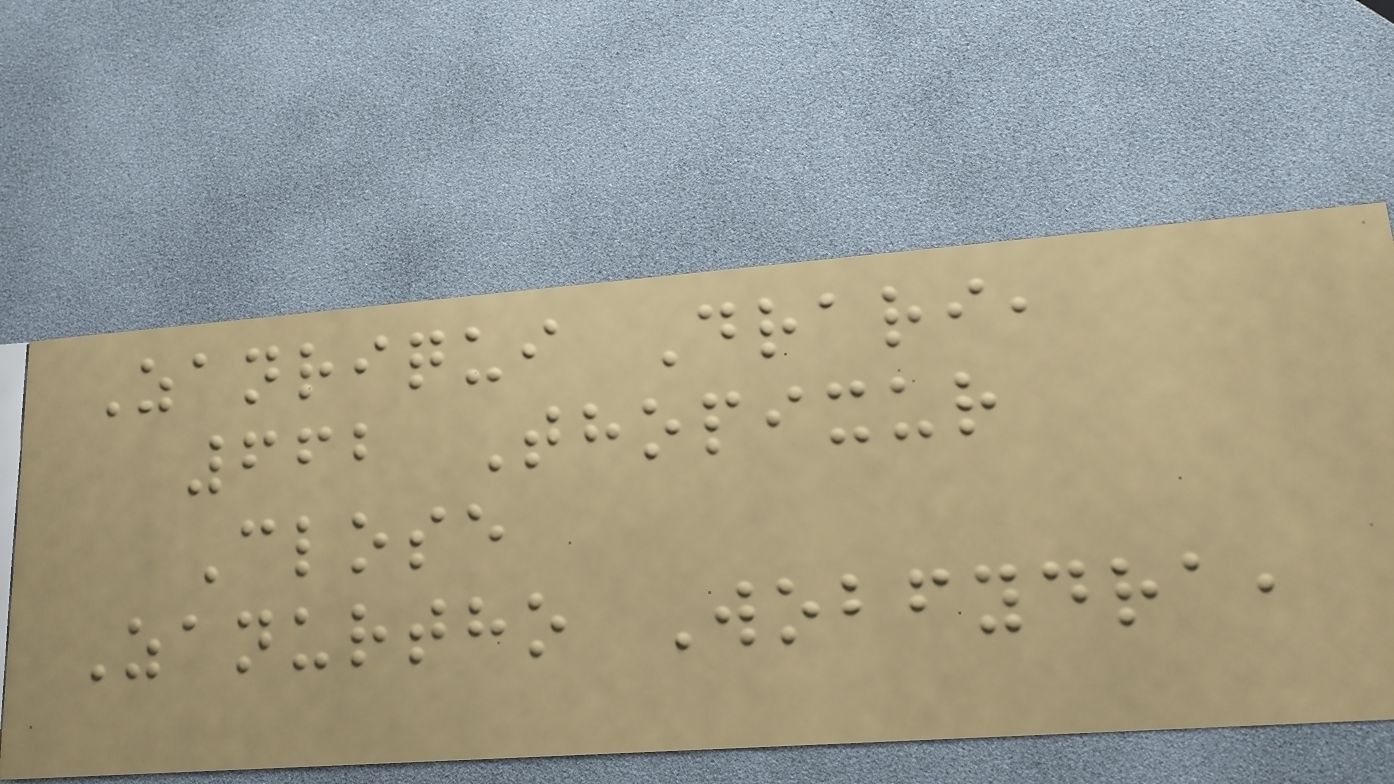Zanriqui Drari,
662 Thopixur
Close
Zanurtho Wobfydra,
